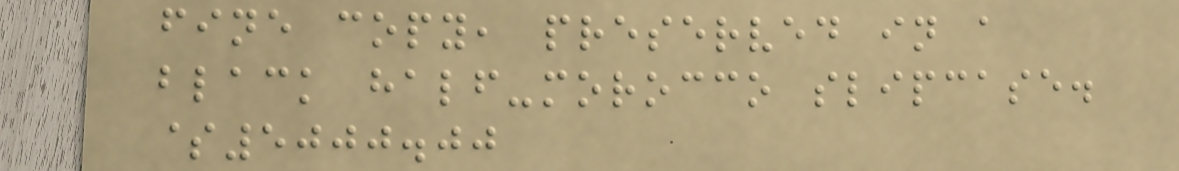fine copy, preserved in a
black half-morocco slipcase.
$5000.00
